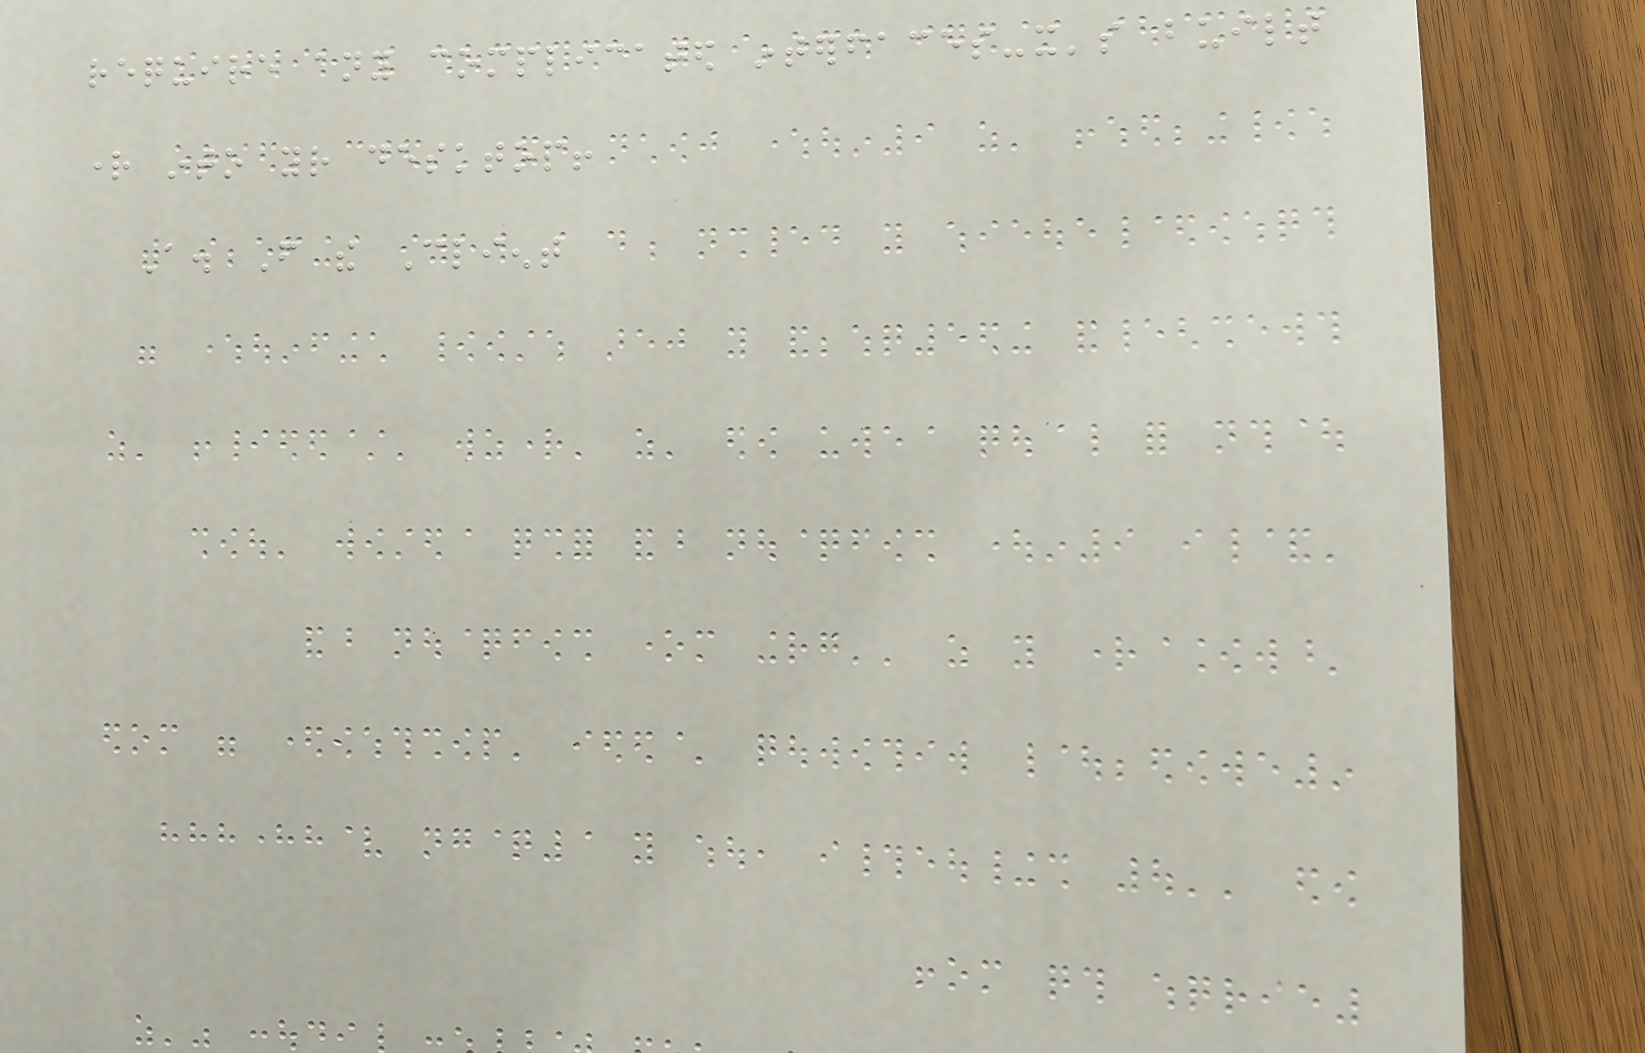require any complicated interfaces-it's built
right into your desktop!
A. From the Client
